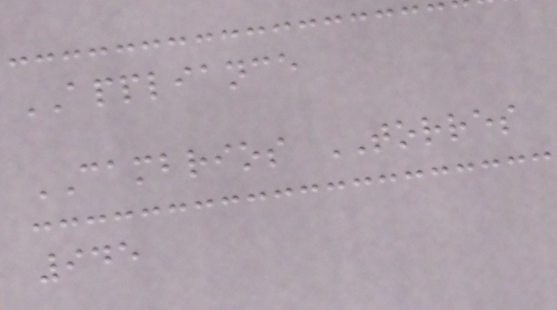APPLIANCE
CAMBRIOS TORRES
945
